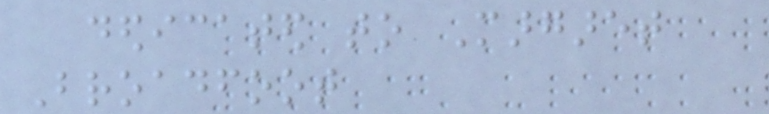dedicated to Margaret
Broadfoot
